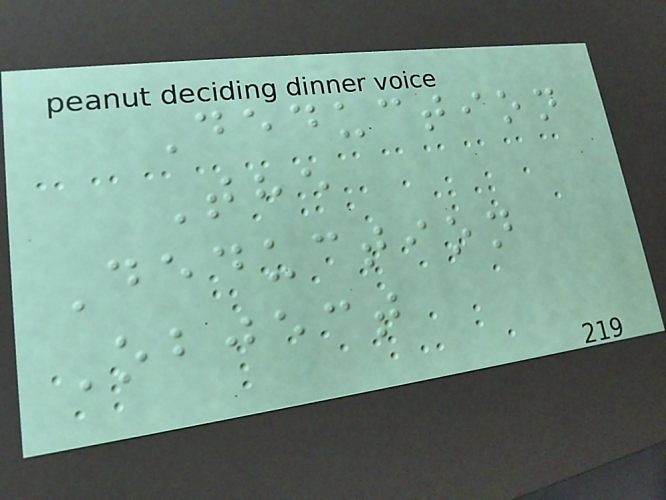Deduction
The
Deduction
Object
